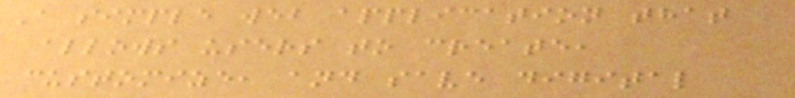A simple web application that
allows users to create,
customize, and save digital
